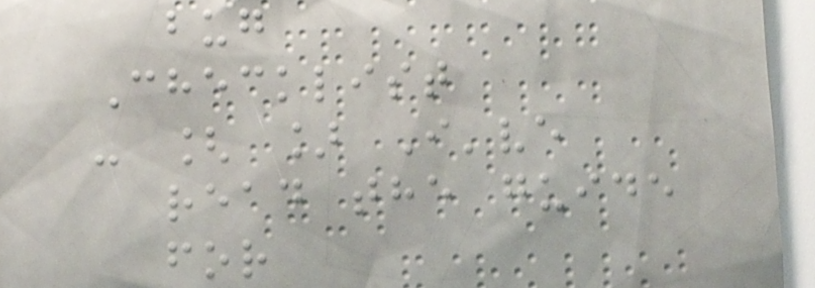bug
Checklist
- [ ] I've
read the guide
for
